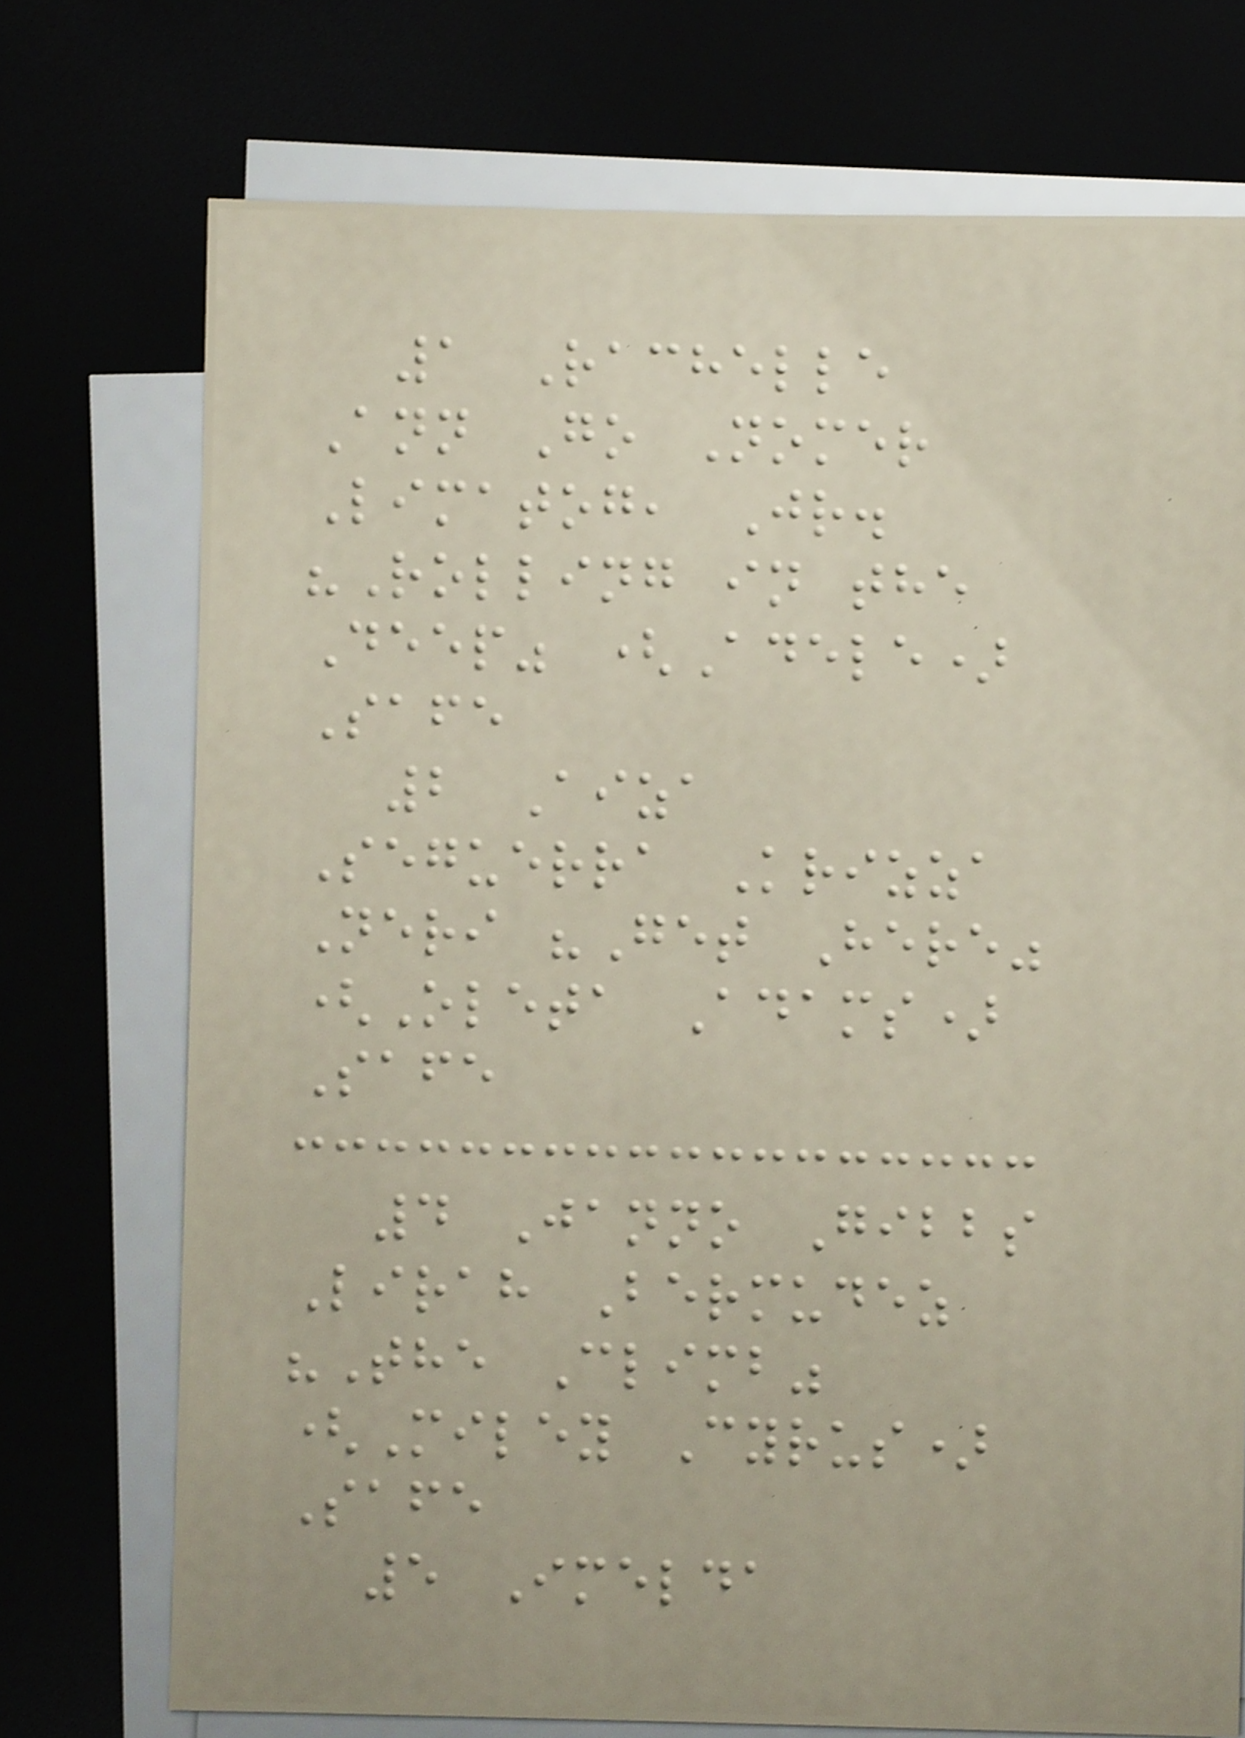1 Rachelle
Ann Go Nomer
Limatog, Jr.
"Rolling in the
Deep" (Adele)
Safe
2 Aiza
Seguerra Krizza
Neri "Get Here"
(Oleta Adams)
Safe
4 Janno Gibbs
Lirah Bermudez
"The Climb"
(Miley Cyrus)
Safe
5 Imelda
